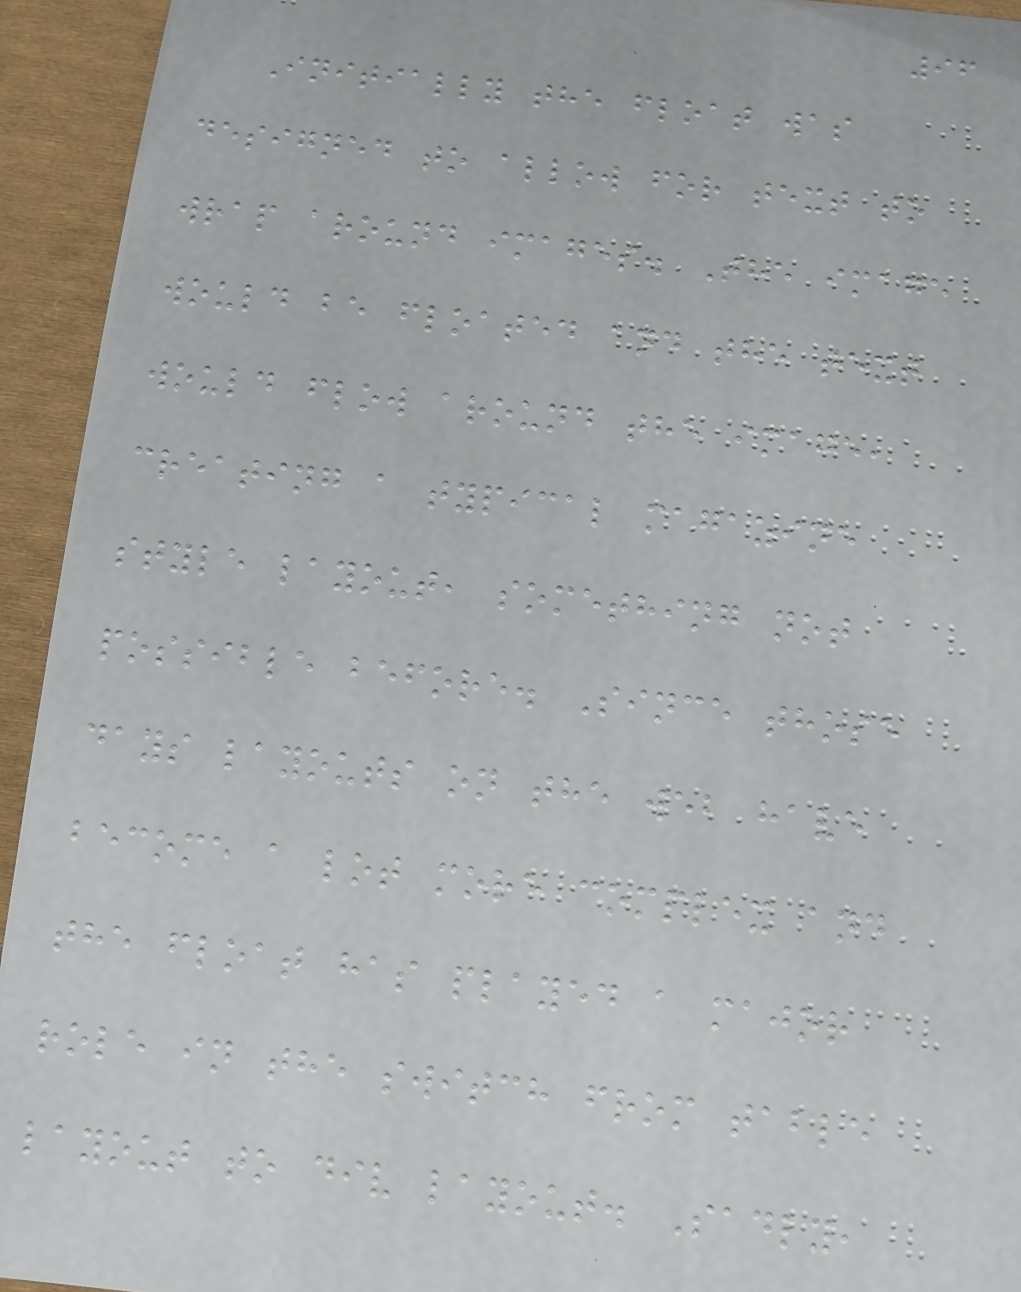96
Initially the float was
designed to allow for text to
wrap around images. The image
would be floated and the text
would flow around the image,
creating a typical magazine
style layout, something not
possible before. Since those
days layouts on the web have
become a lot more complex and
the float has played a major
role in the switch from table
layout to div layout. Sadly,
